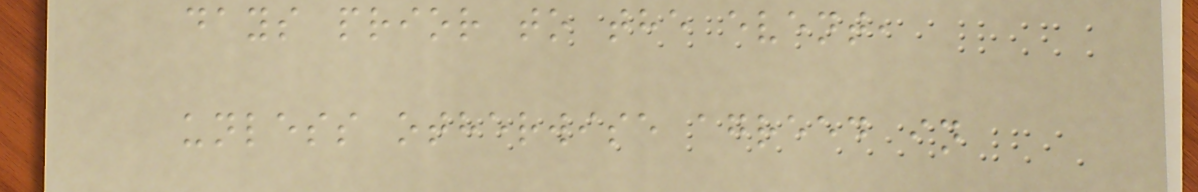days prior to the event,
unless otherwise agreed in
